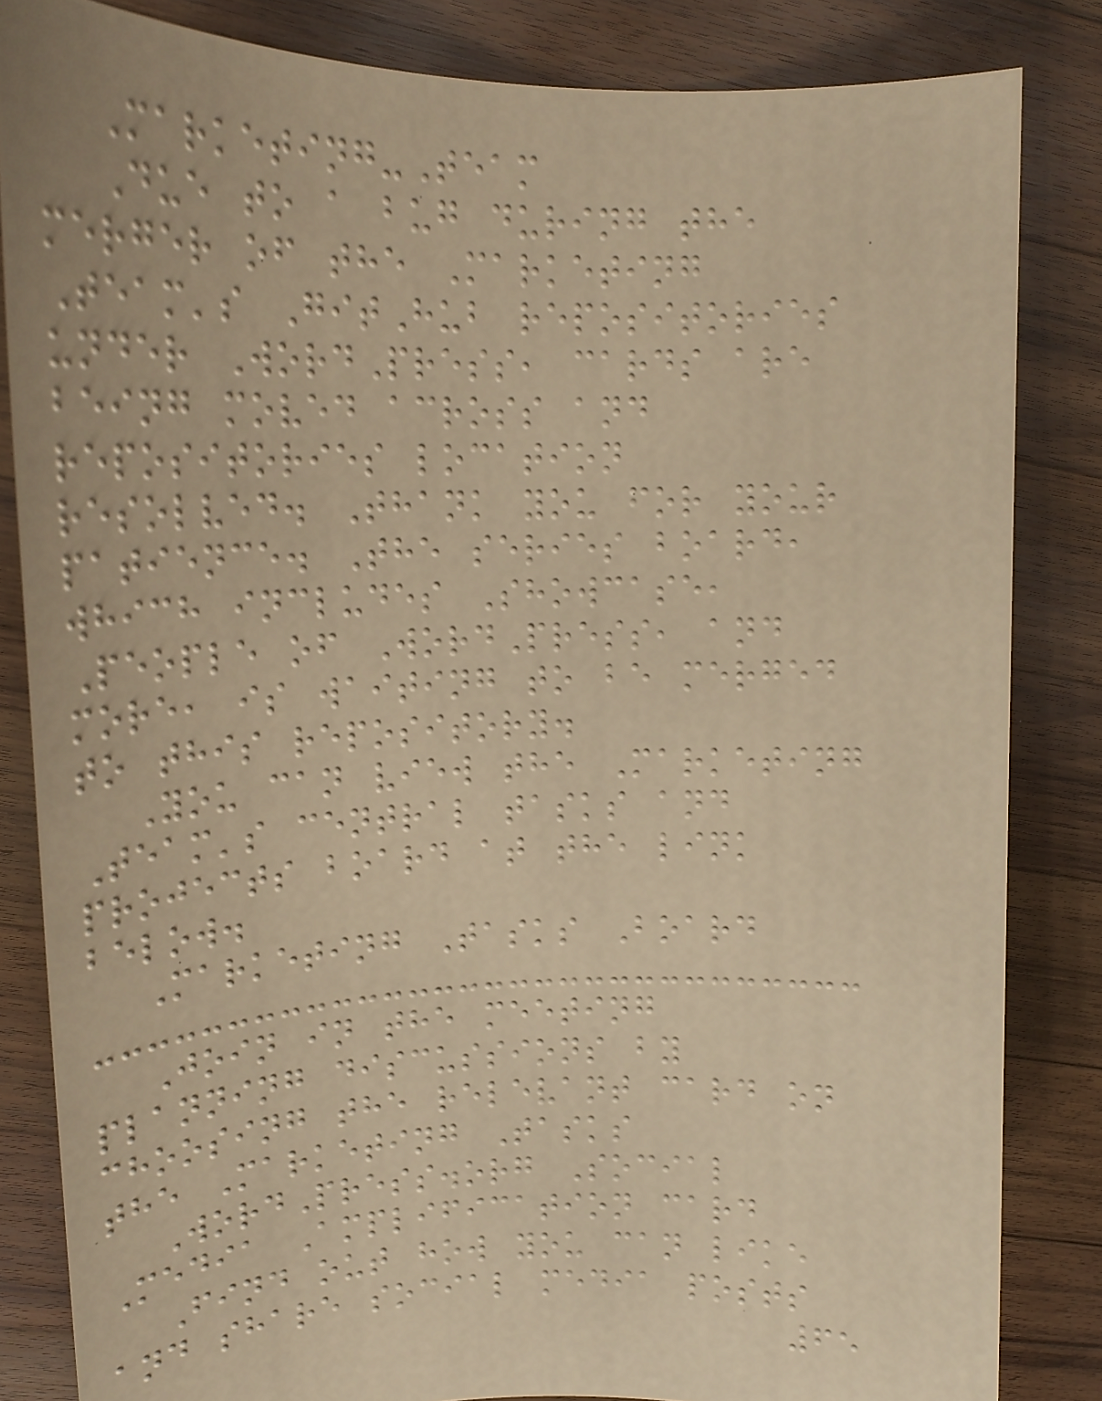Marketing-Team
Due to a bug during the
merger of the Marketing
Team's GitHub repositories
under WordPress, cards are
being moved across and
repositories location
resolved. Thank you for your
patience. The series board,
which includes Showcase,
People of WordPress, and
more, is waiting to be merged
to this repository.
You can view the Marketing
Team's central tasks and
projects board at the link
below.
Marketing Tasks Board
Join in the meeting
planning discussions by
choosing the relevant card on
the Marketing Tasks
WordPress.org Social
Media Amplification card
Find out how you can like
and share social media posts
65
